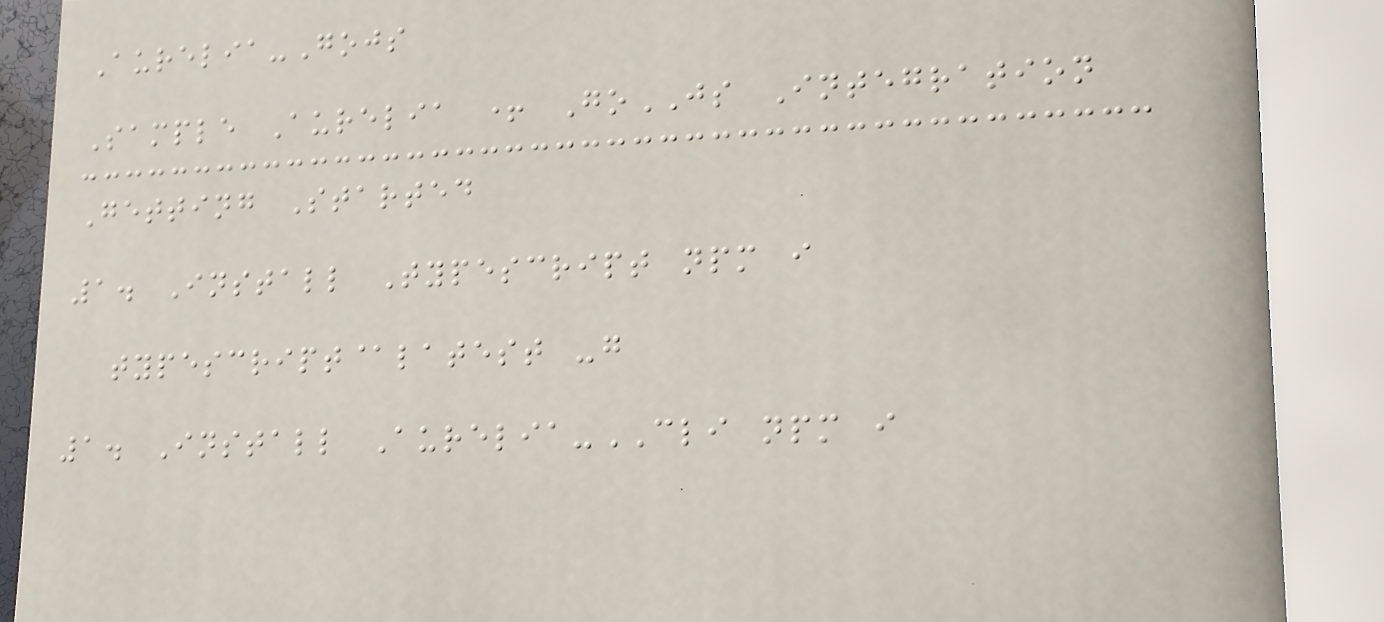Aurelia-Gojs
Sample Aurelia + GoJS Integration
Getting Started
1. Install Typescript npm i
typescript@latest -g
1. Install Aurelia-CLI npm i
